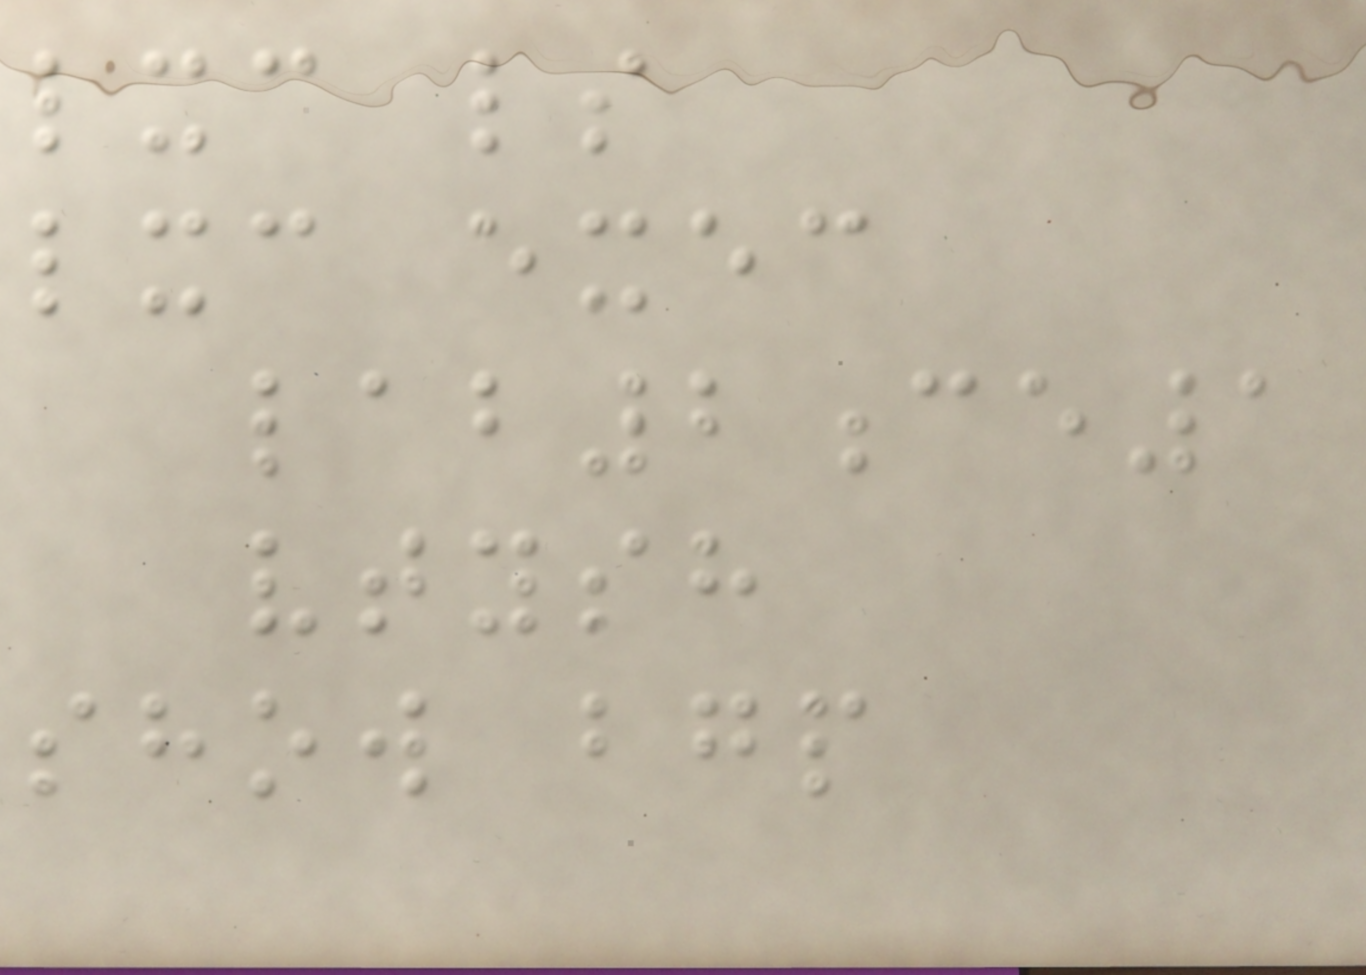lxc ls
lxc exec
lab2ce1
vtysh
show bgp
